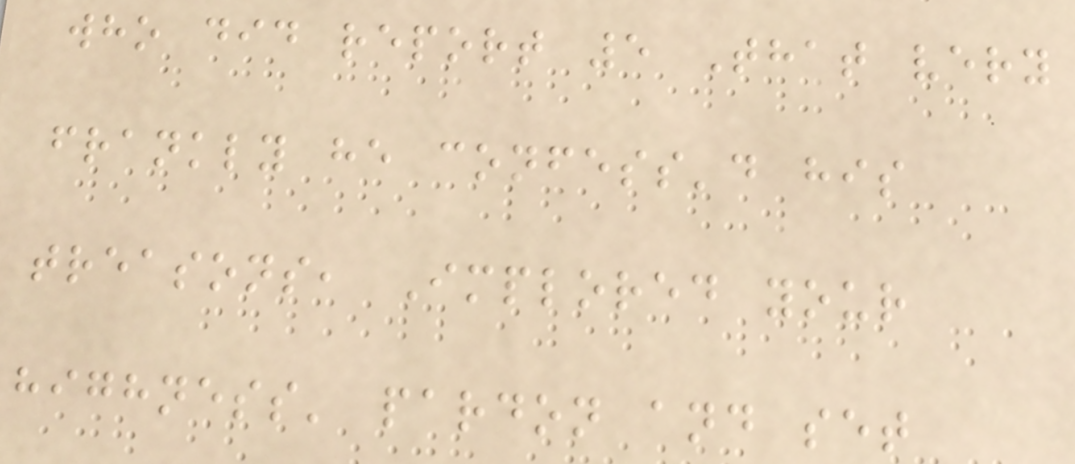who did report 5 That very
frankly he confess'd his
treasons, Implored your
highness' pardon and set
